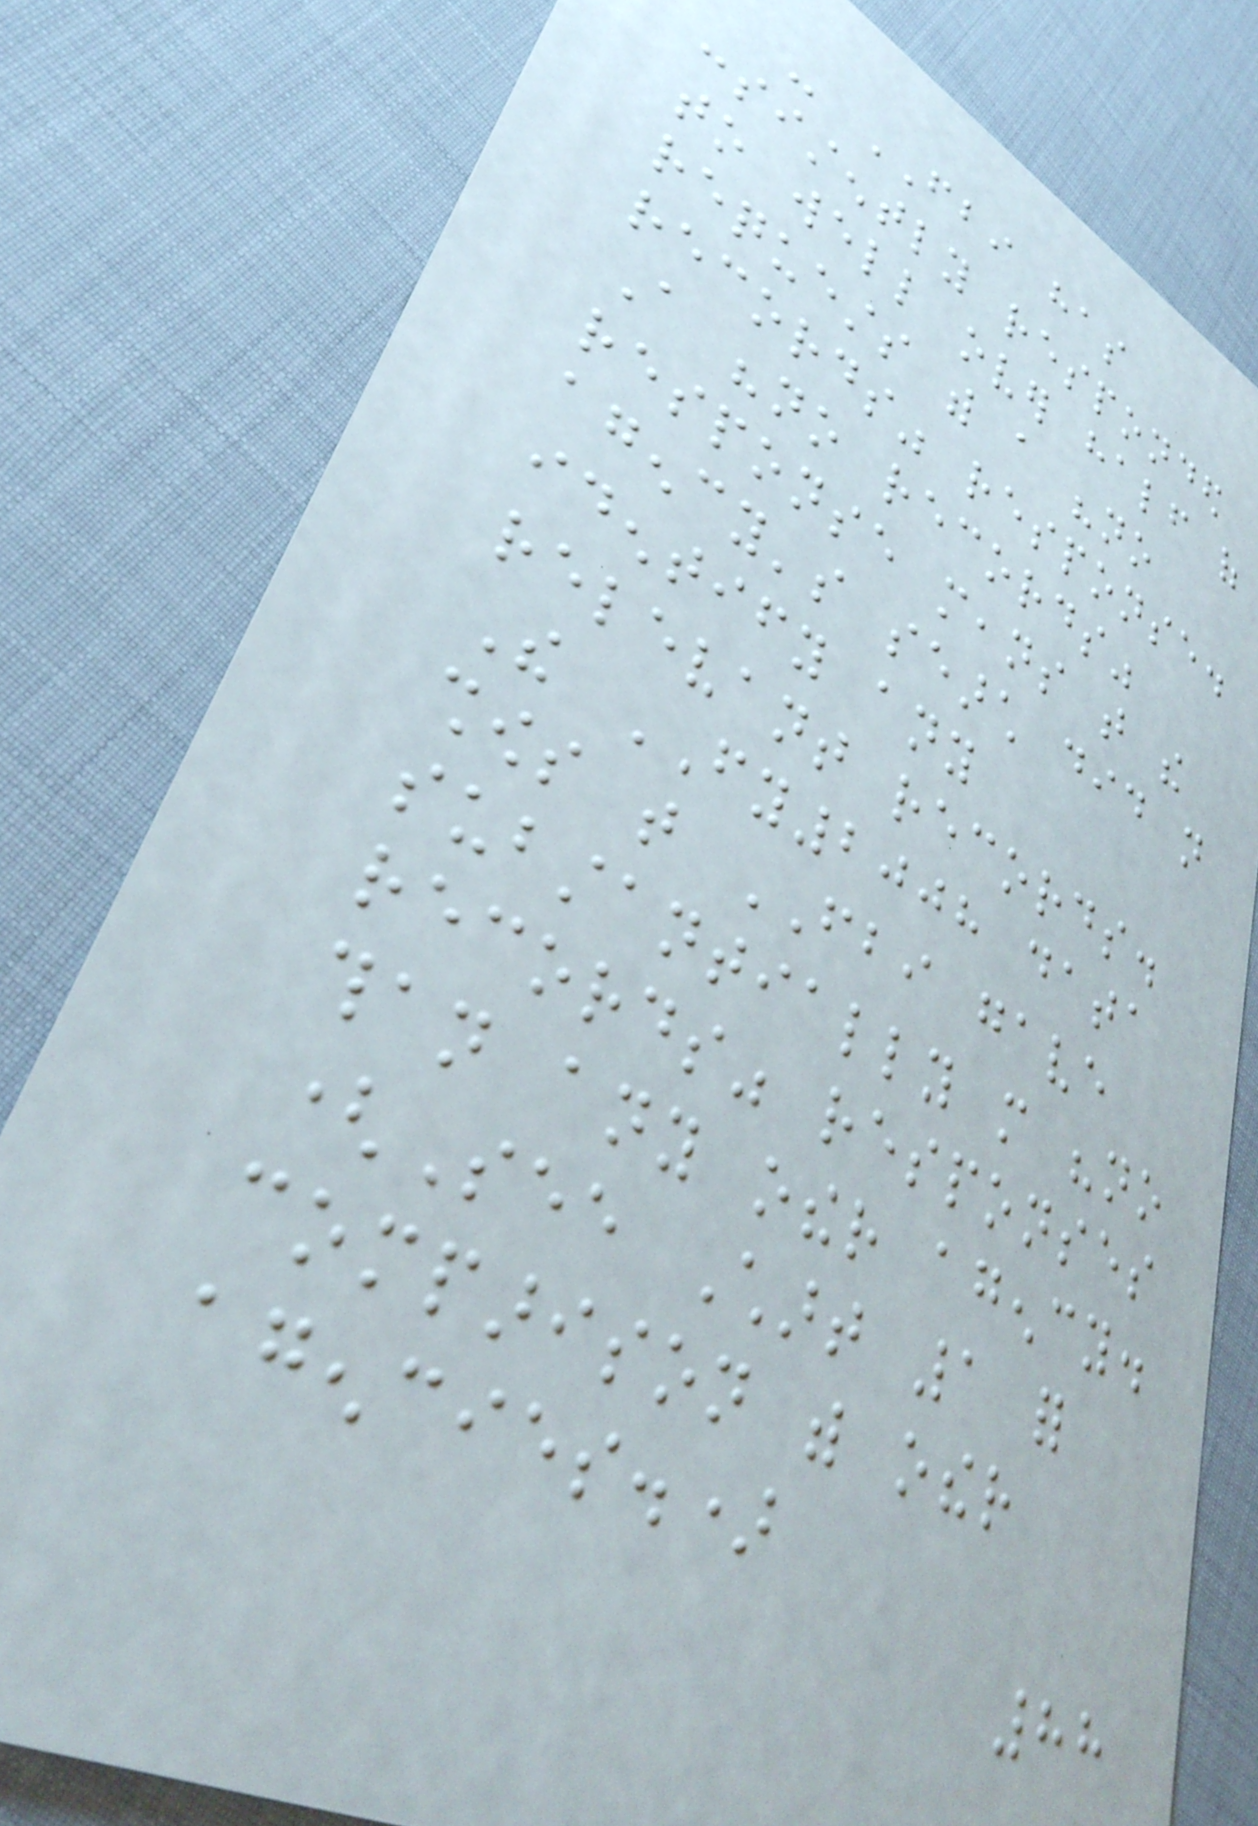- FBI has
consistently responded
to well over half of
requests with a "no
records" response.
A "no records"
response means that the
agency's search did not
identify any
relevant records.
The FY2008 data
shows that FBI gave
substantially more "no
records" responses
than any other agency.
(See Chart 1 for
comparison with other
agencies.)
88
